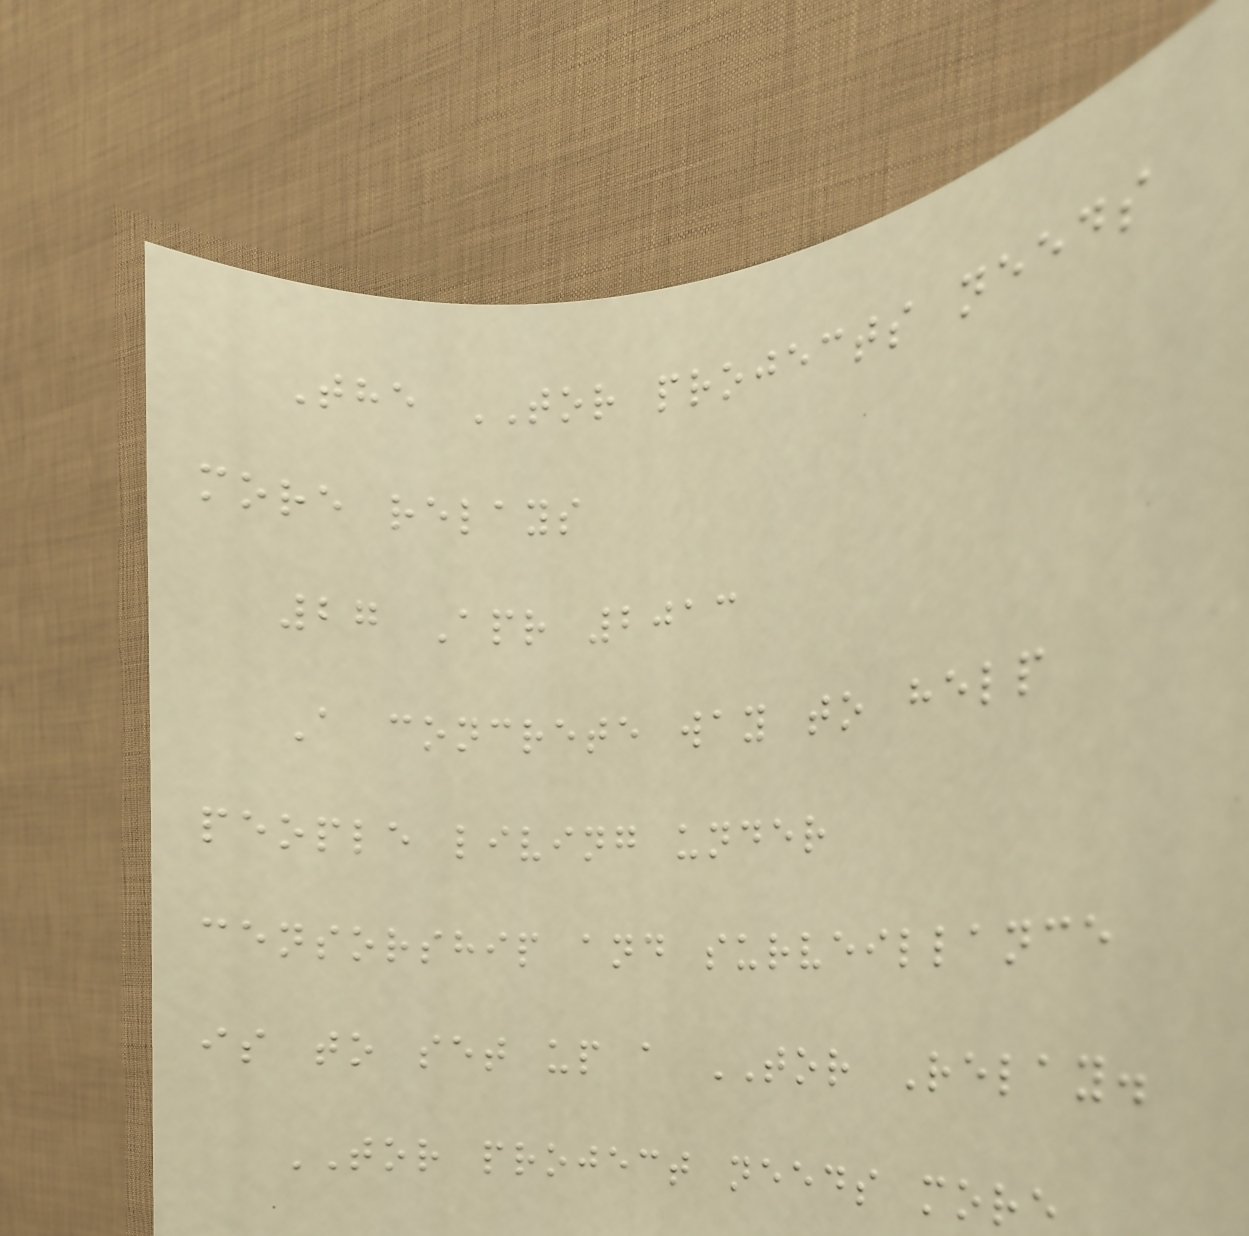The TOR projects needs
more relays
27 Apr 2013
A concrete way to help
people living under
censorship and surveillance
is to set up a TOR Relay.
TOR project needs more
